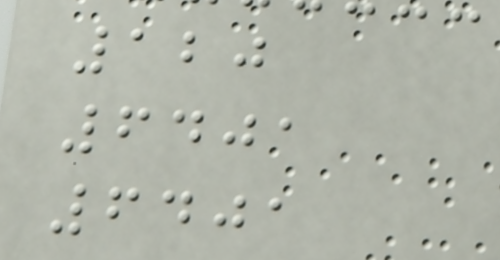120
6401
6401
